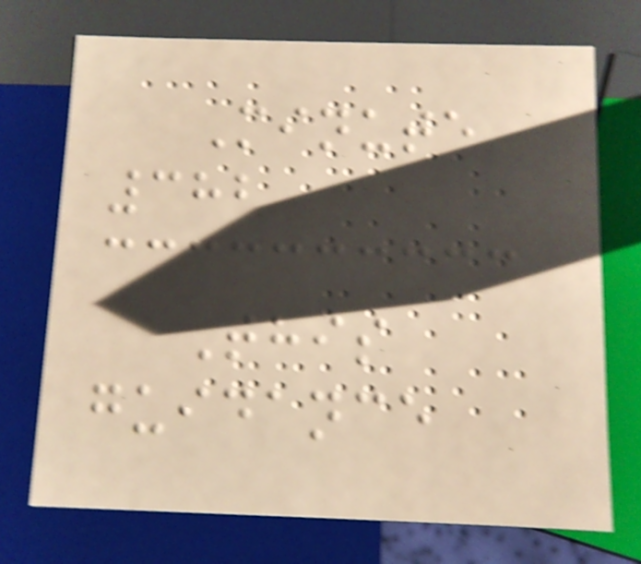Minute
382
This
guidance
